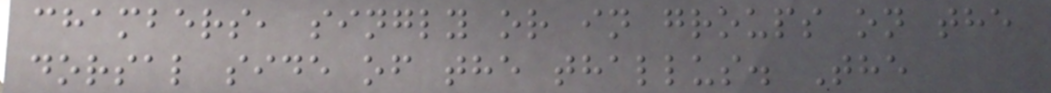chambers, singly or in groups on the
dorsal side of the thallus. The
